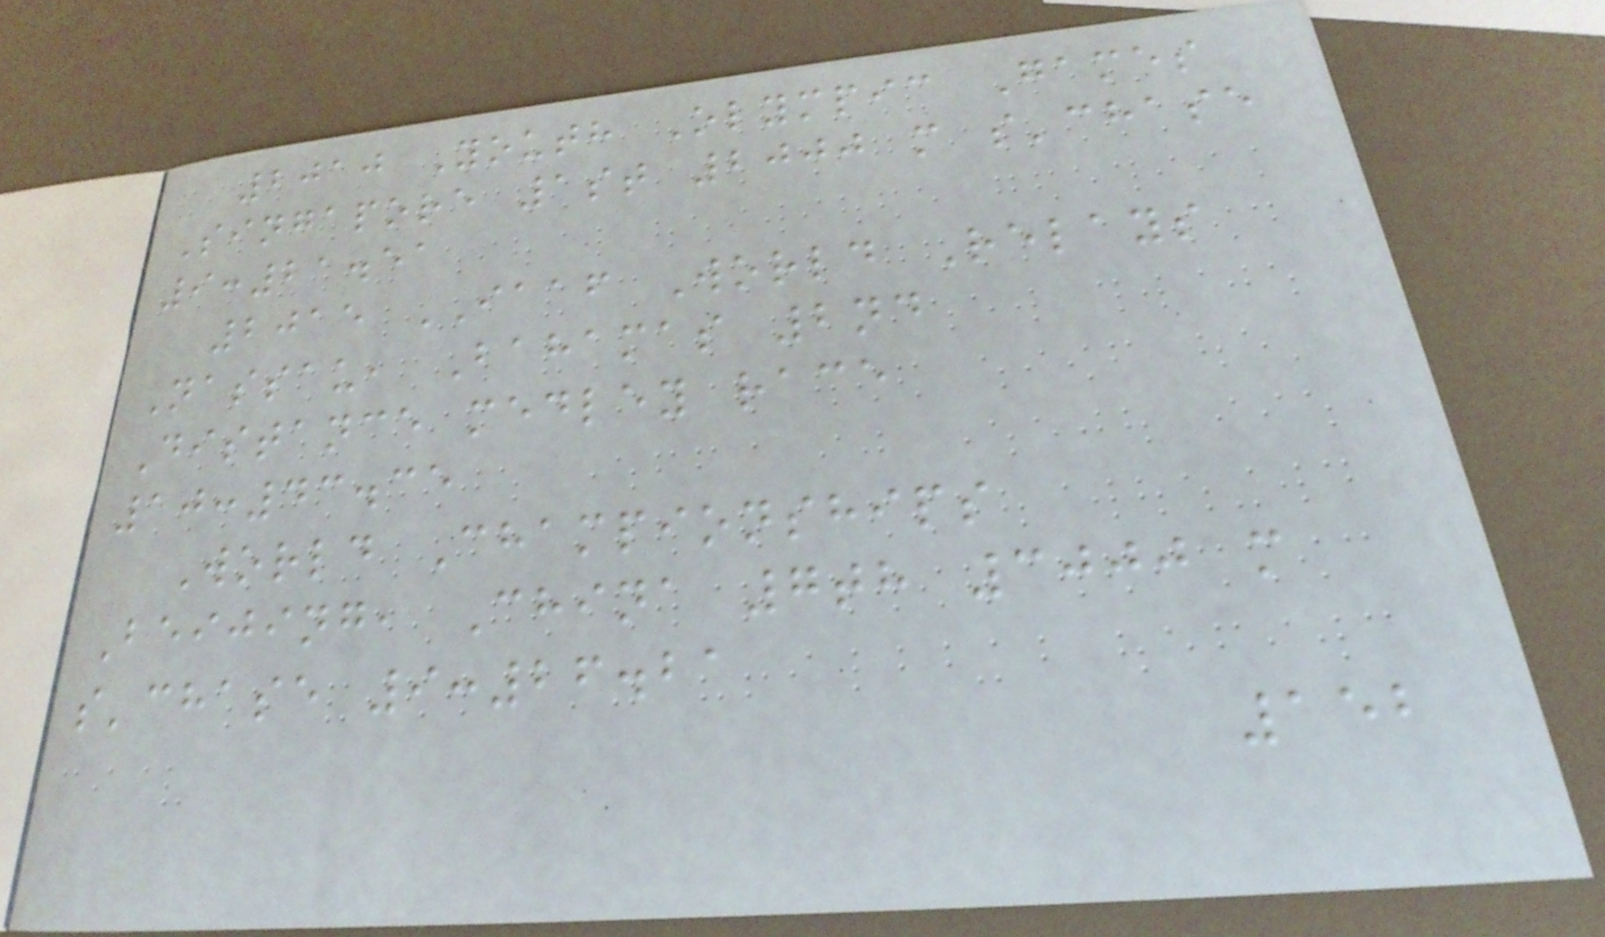2010 Youth Olympic Games
Singapore 1st 2000 m s'chase
9:21.51
2015 IAAF World Relays
Nassau, Bahamas 2nd
Distance medley race
10:43.35
World Championships
Beijing, China 7th 3000 m
s'chase 9:26.21
152
